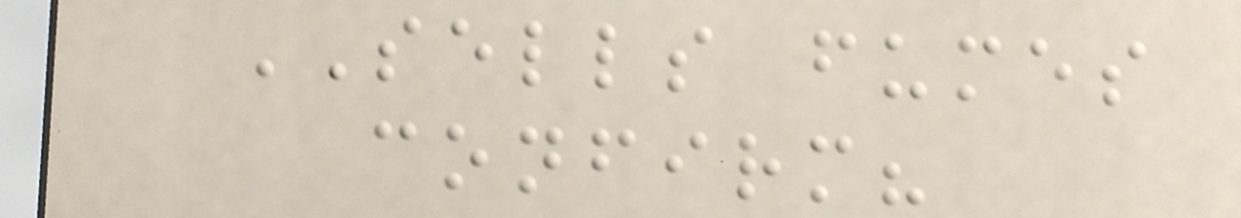SELLS fumes
confirm?
